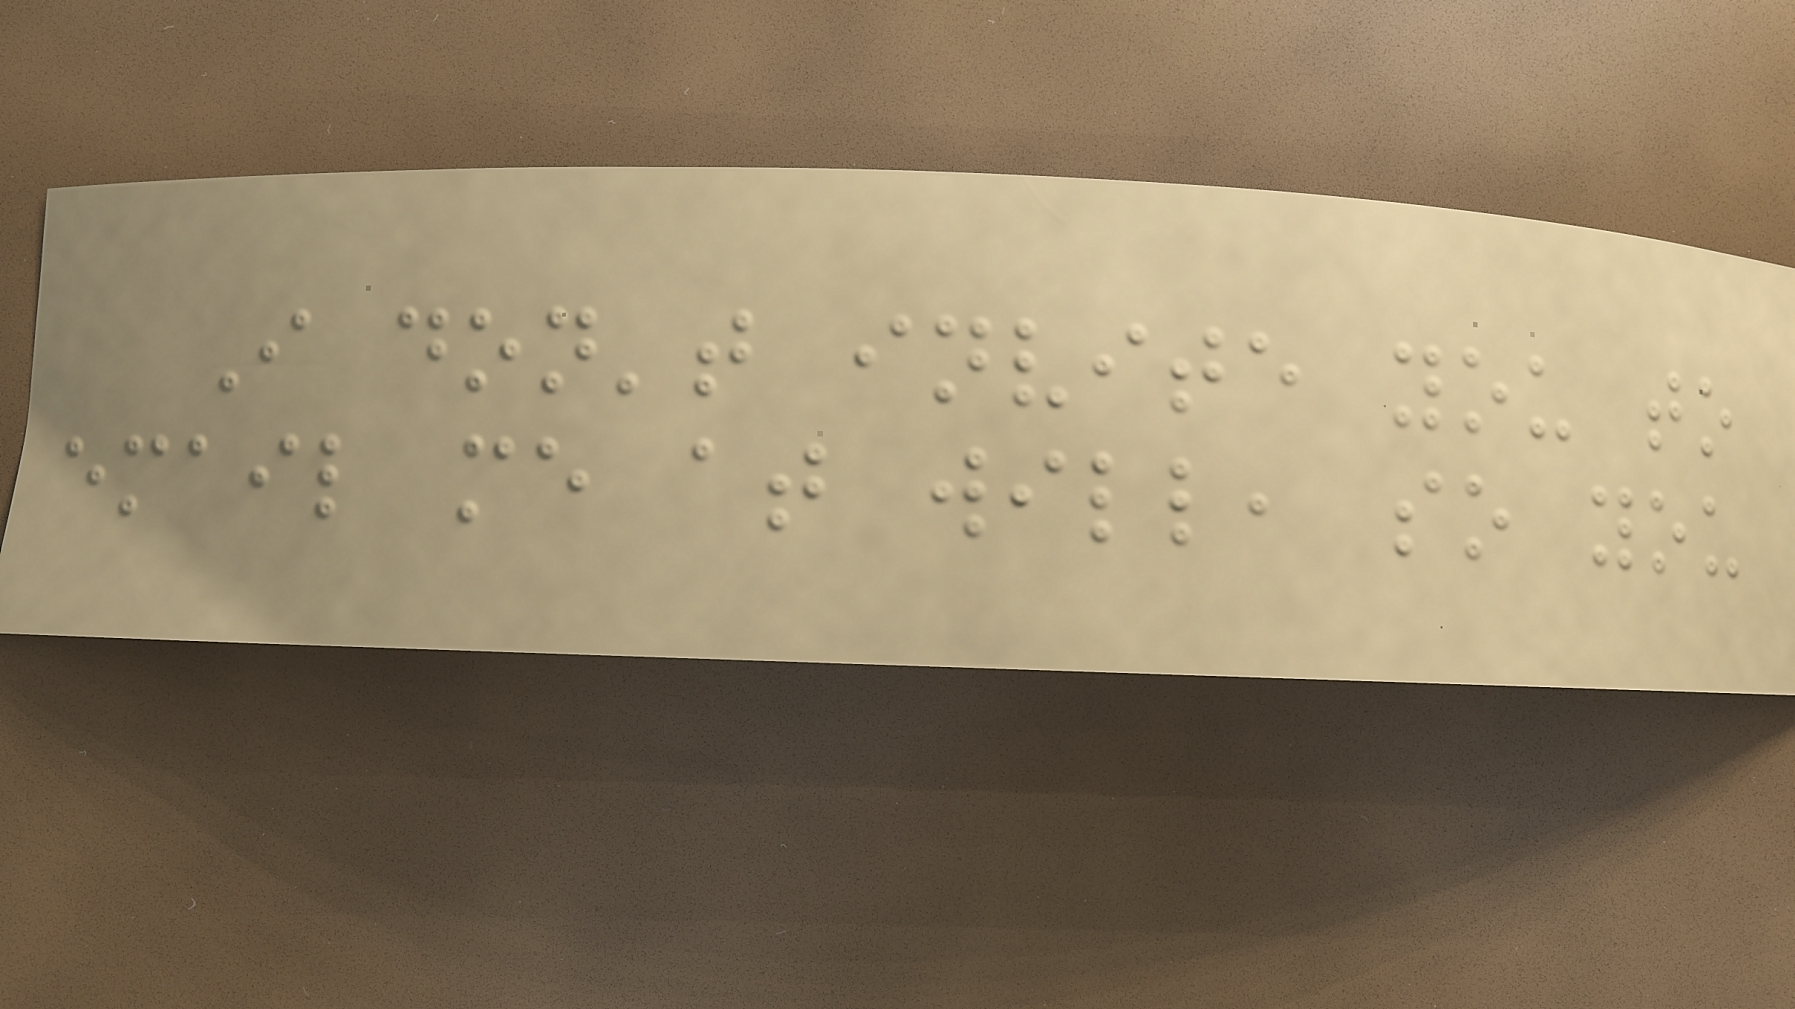I don't invite you to
email me at will, so you
